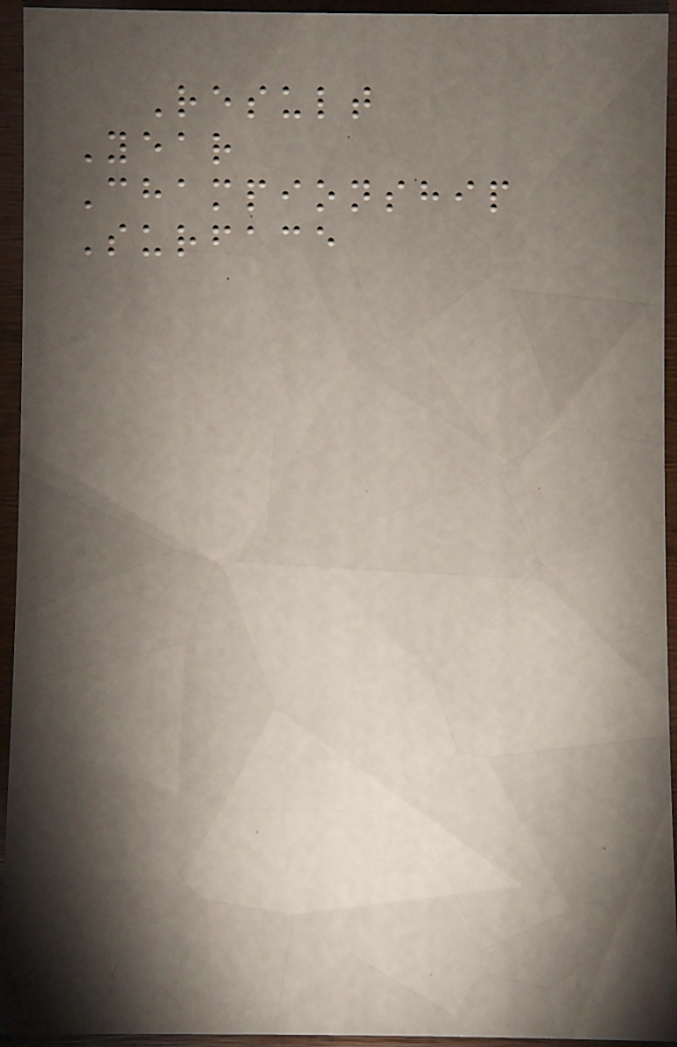Result
Year
Championship
Surface
